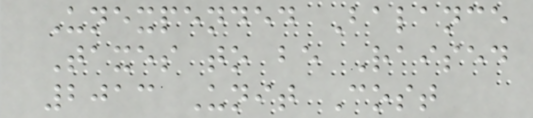Unexpended Balance
Taxes to be Raised
2013 Unit Cost
